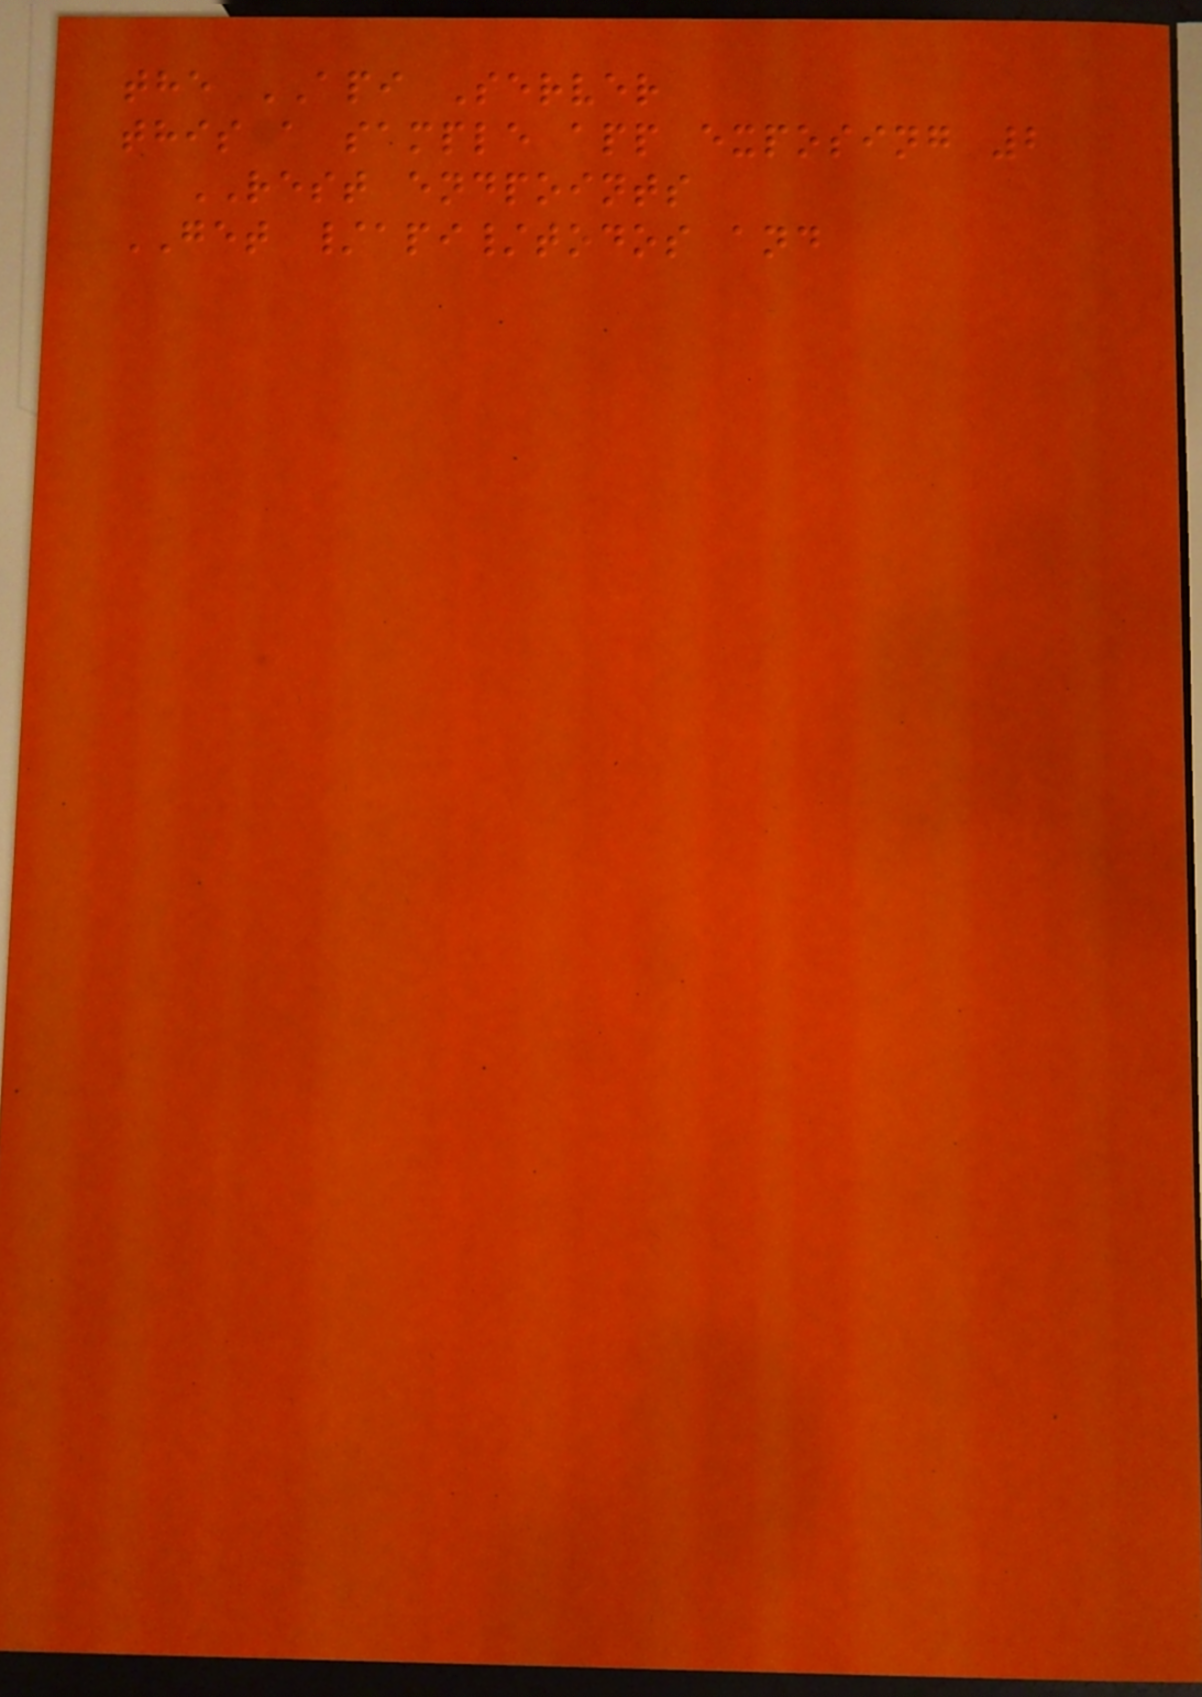the API Server
this a sample app exposing 2
REST endpoints
GET /api/todos and
